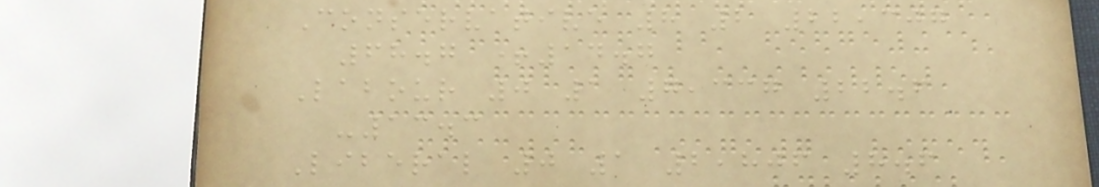Conservative 8 2 22,307
68.7 +14.7
Labour 0 1 7,337 22.6
-13.3
Liberal 0 1 2,806 8.6
